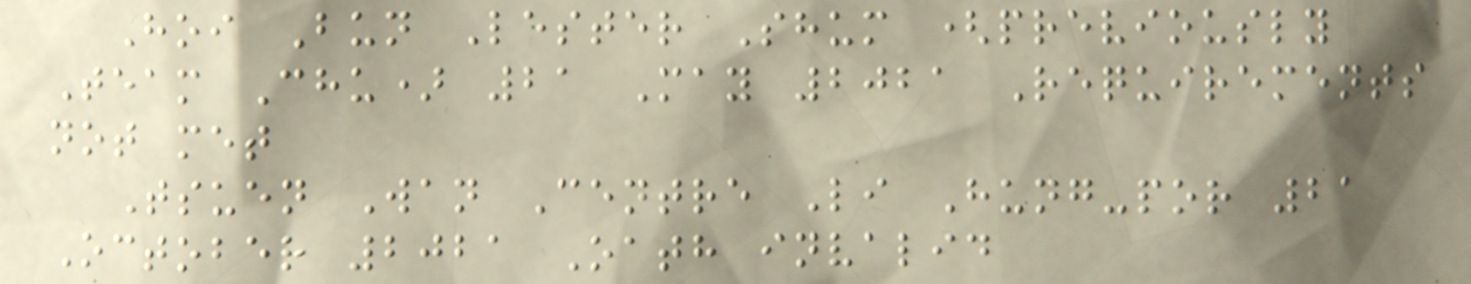Hoi Bun Lester Shum (previously
Team Chu) 21 May 2021 Requirements
not met
Tsuen Wan Centre Li Hung-por 21
October 2021 Oath invalid
